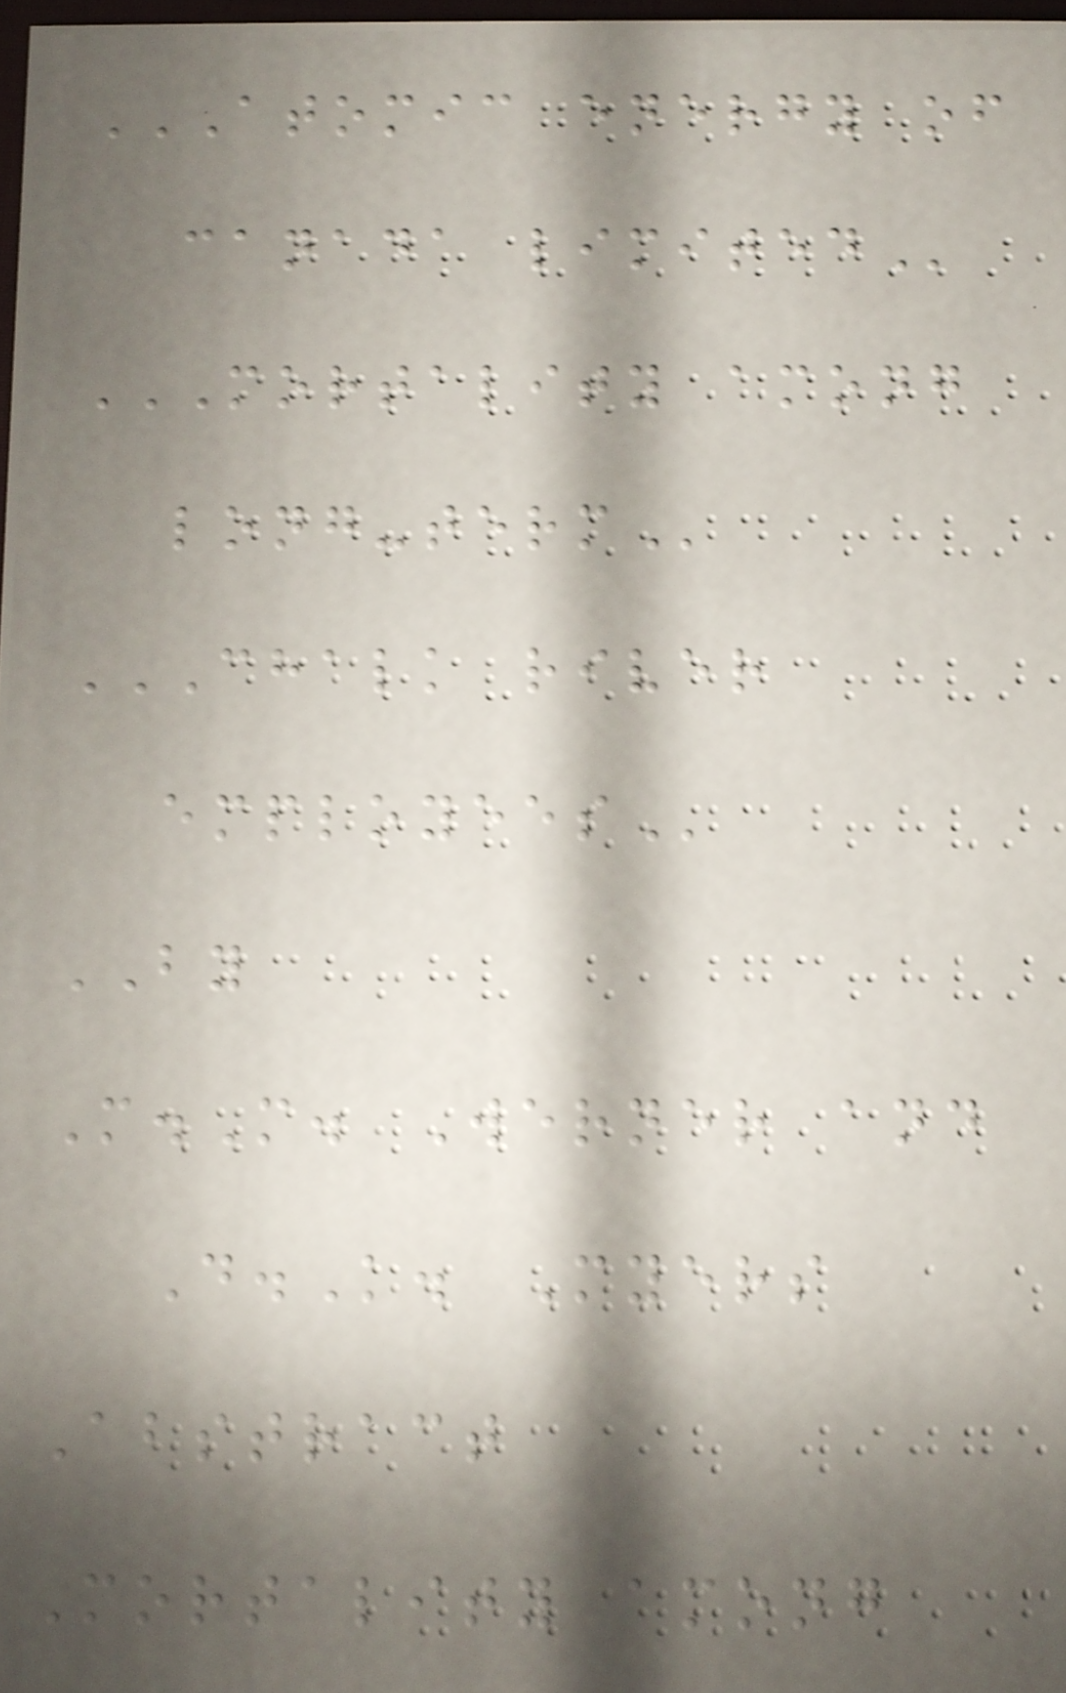ATOMIC ENERGY OF
CANADA LIMITED
MORTALITY AMONG
LONG-TERM
CHALK RIVER
EMPLOYEES
BY
M.M. Werner and
D.K. Myers
Abstract
Mortality among
